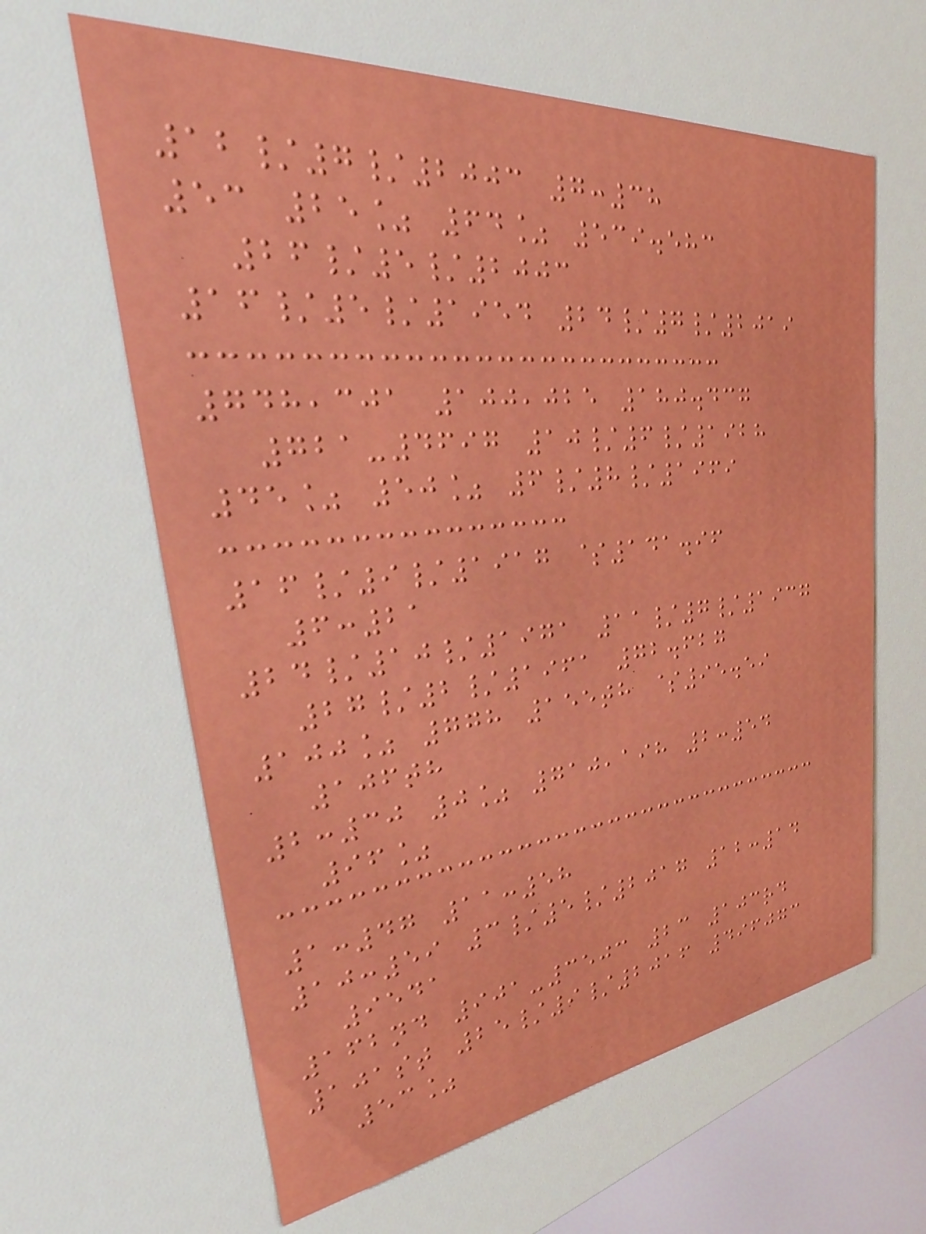12/7/2003 7:38
53 25% 64% 539.583
26/5/2003
16/5/1954 24/7/2019
748,301 100,025 180.437
721-4697 10/6/1928
45% 50% 6/8/1969
16/9/1917 $141.96
6:21
24/10/1971 11/7/1937
27/2/1961 72.627
100% 778 155th $95.59
106th
2:30 0% 710,198 2:54
96%
1:47 11:58
10:59 3/5/2017 12:14
9541
162nd 901-3503 23 103rd
101st 25/9/2016 496073
53%
